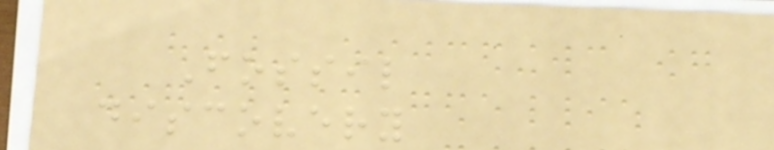Fossil
discovery
